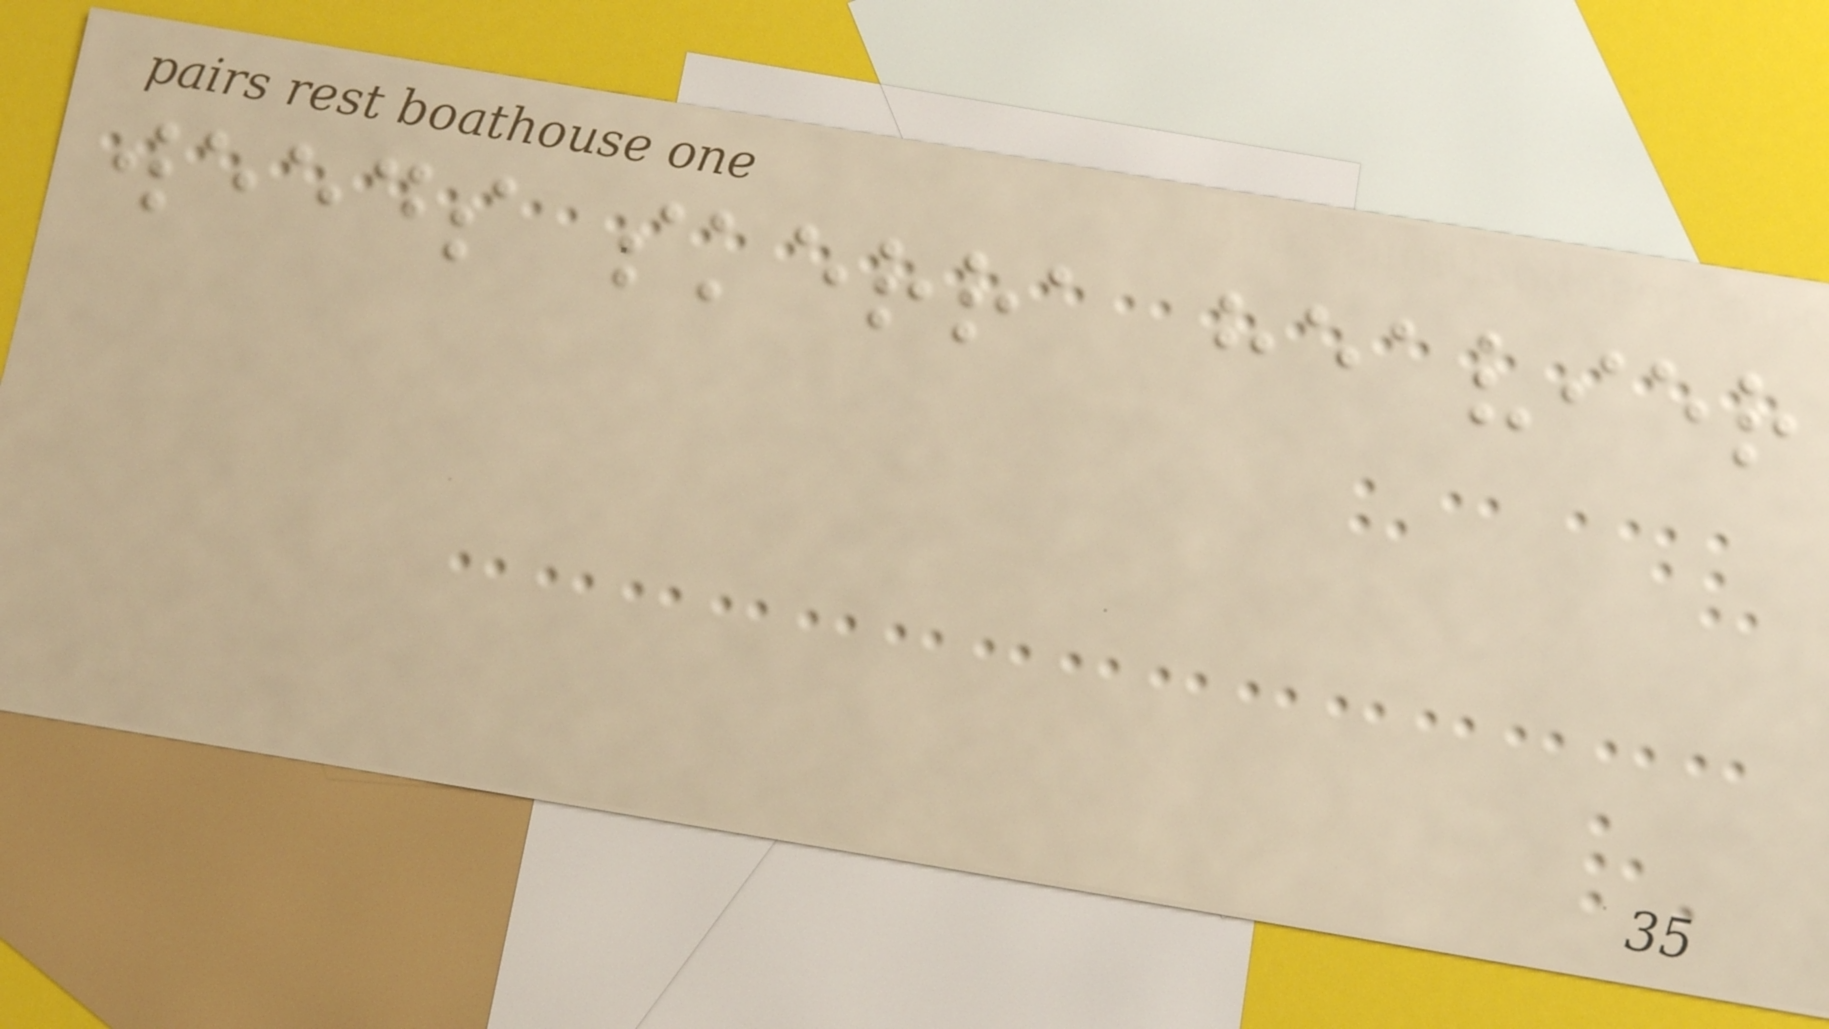weeds skerra heavier
